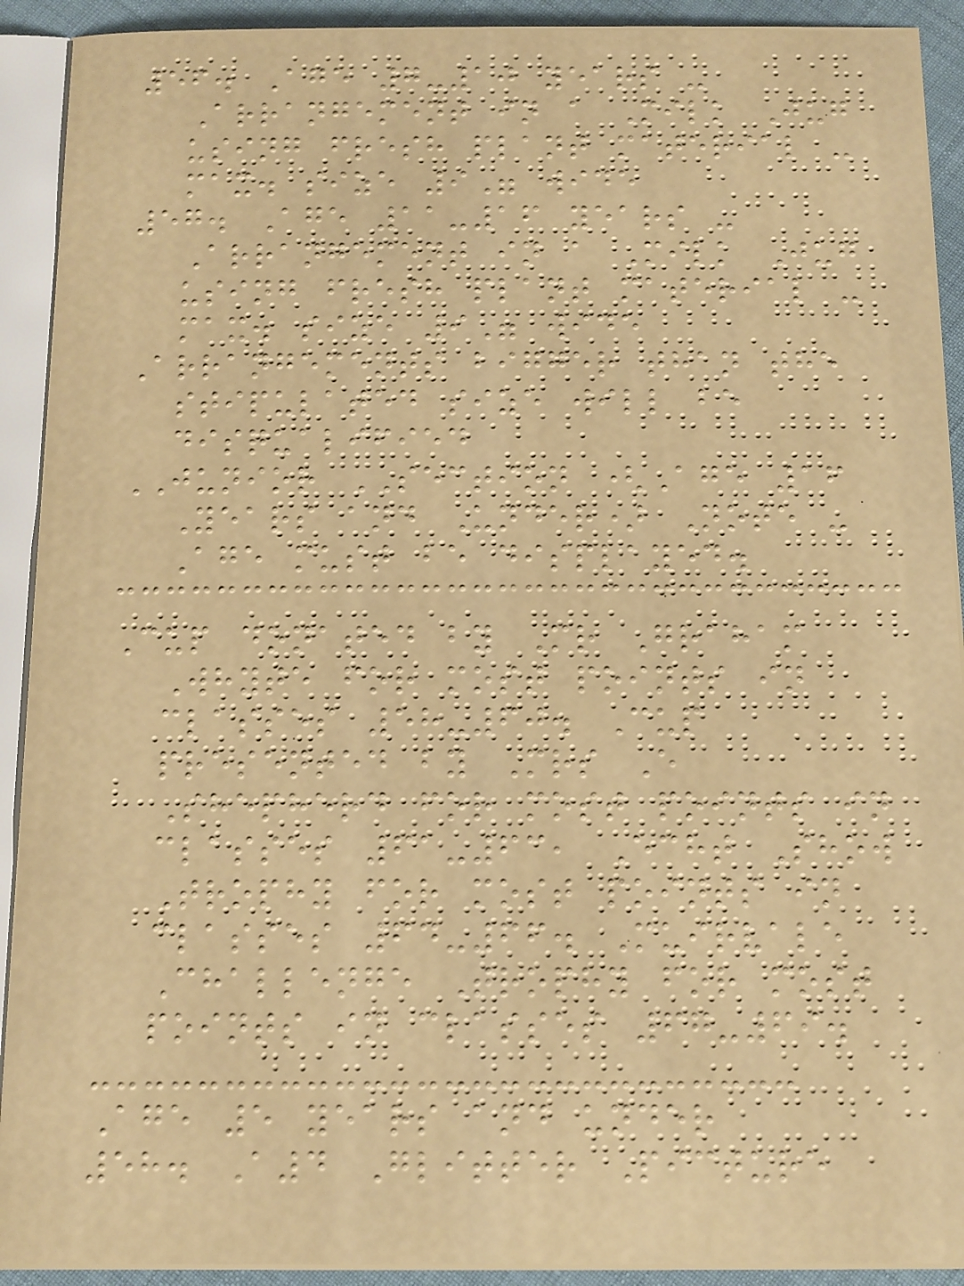56. Age 7-10 years -
Arrangement in a Milk Jug
using fresh plant material -
max. size 9" wide
57. Age 11-16 years -
Arrangement in a Milk Jug
using fresh plant material -
max. size 9" wide
Arrangements bigger than the
stipulated size will be
disqualified
JUNIOR SECTION (Age 16
Years and Under) Note -
Age must be displayed.
Cup donated by Mr Graham
Whyte for most points in
classes 58-60. Cup
presented by Mrs E
Shepherd for most points in
classes 61-63, Echt Show
Trophy for most points in
classes 64-66. Muirvale
Challenge Trophy for most
points in classes 67-69.
Age 5 years and under
58. A4 Glitter Picture
